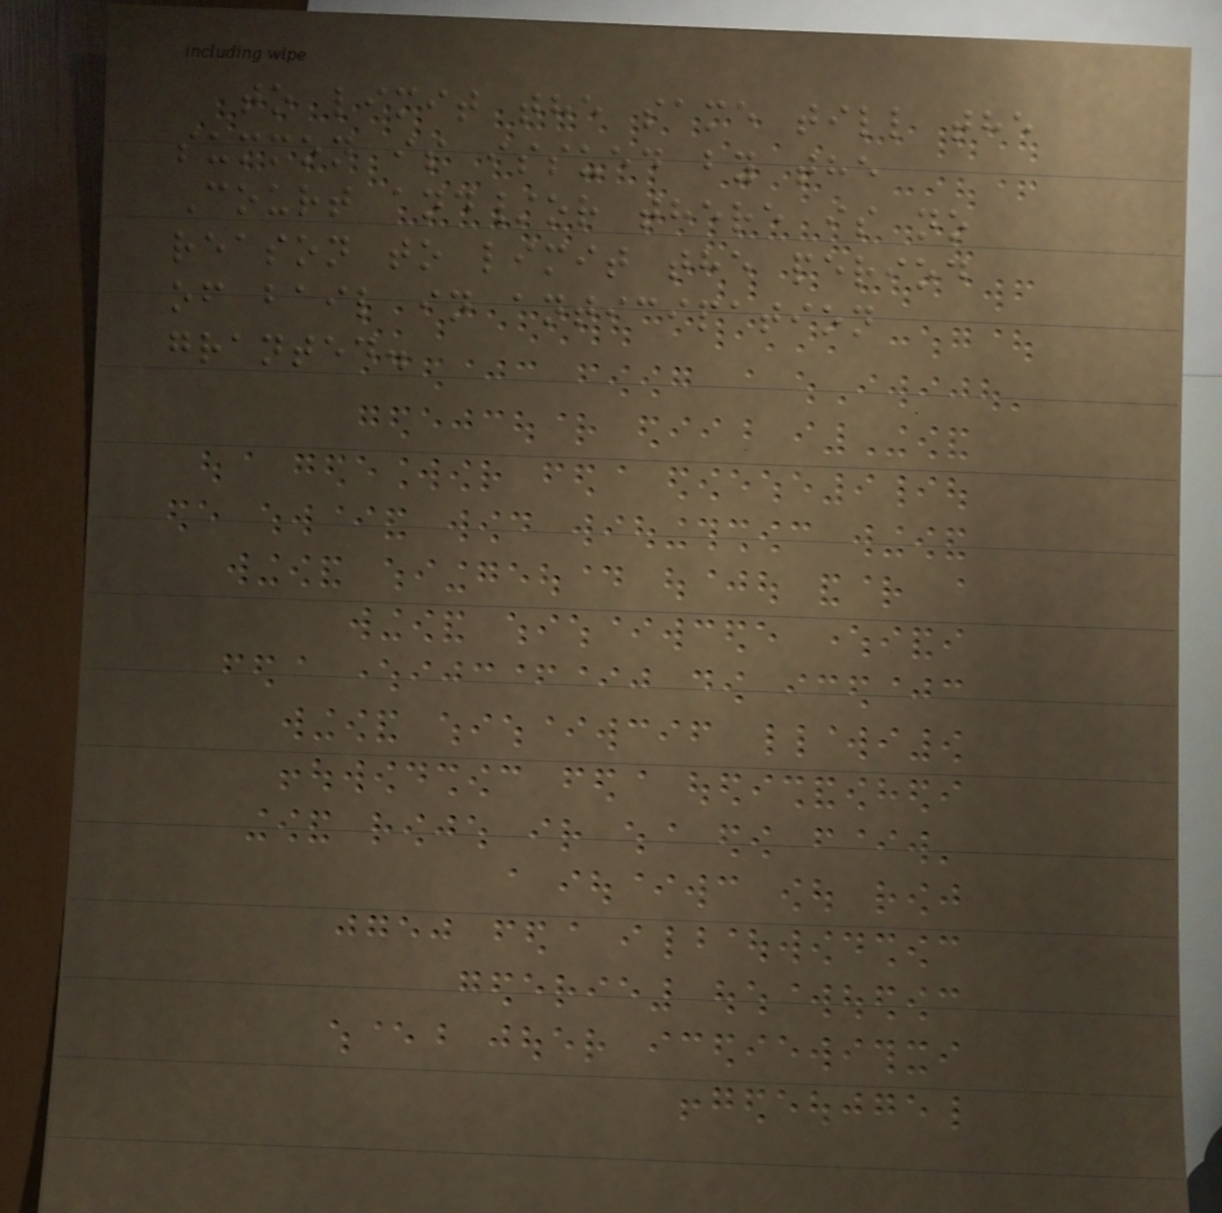to limit the same till the
summon is issued by the
Court and/or there is no
reason to limit the period
of bail in anticipation
granted.
